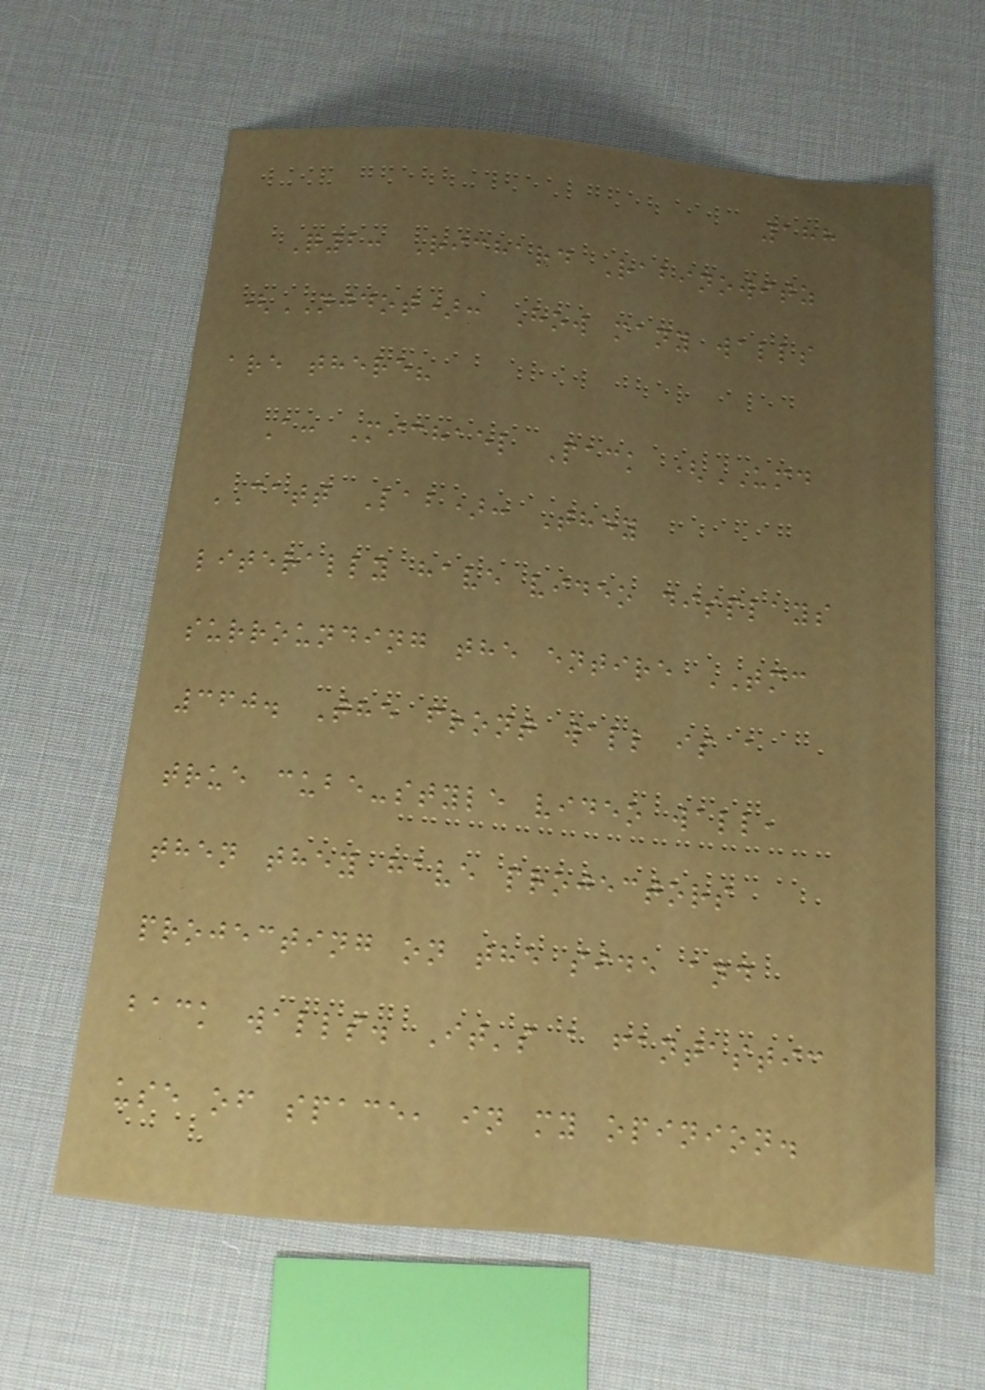188
Q2: Richard Rabinowitz
(NJDOT): How many walls
are there?
A: Michael Pack (UMD
CATT Lab): They
literally have video displays
surrounding the entire TMC
360. The front wall is a
true cube-style video wall,
then they have projectors
projecting on the side and
back walls. It's a fantastic
use of space, in my opinion.
